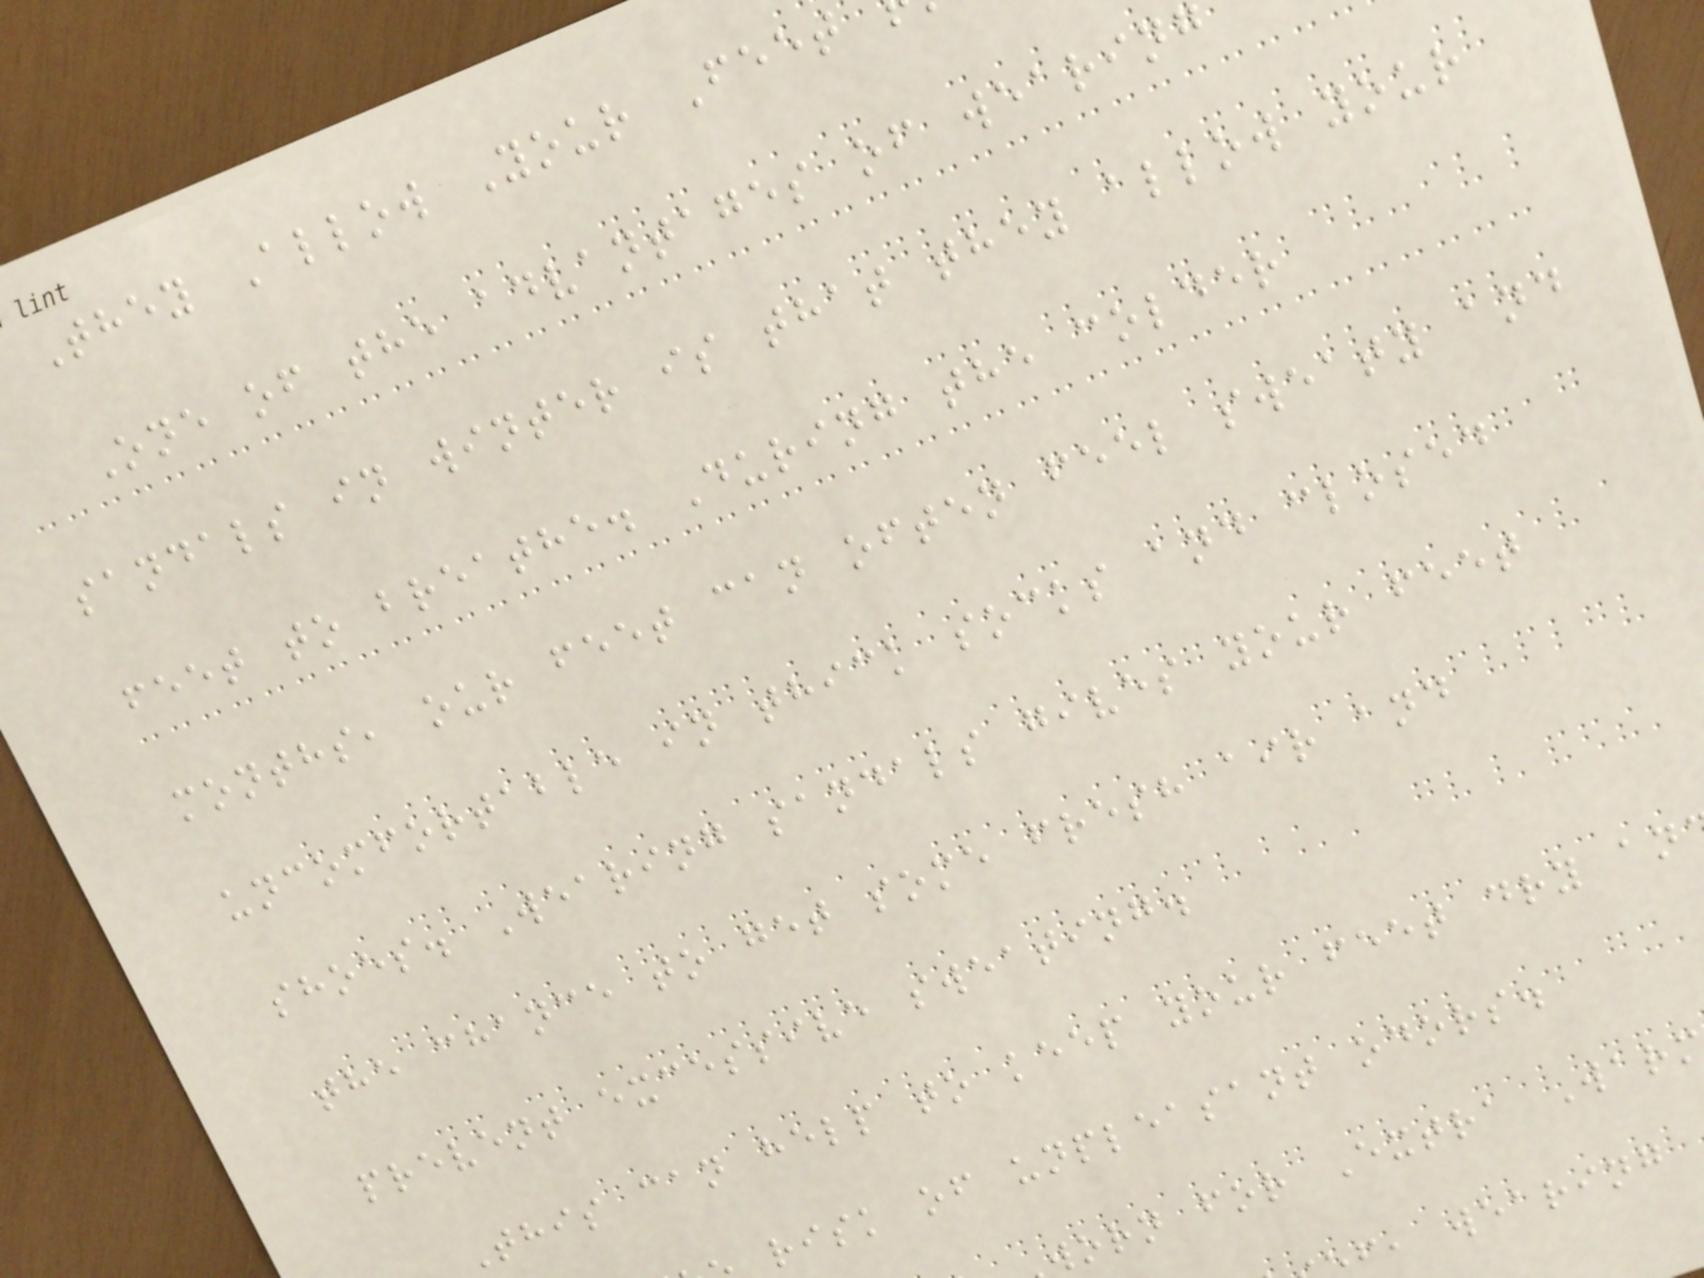They Allow Your Feet
One of the advantages of wearing
sandals in winter is that they allow your
feet to breathe. During the colder
months, our feet can often feel sweaty and
uncomfortable in thick socks and closed
shoes. Wearing sandals gives your feet
the chance to get some fresh air and
prevent excessive sweating.
This can help to keep your feet dry an
risk of unpleasant odors.
worn for Extra Warm
f, wearing
